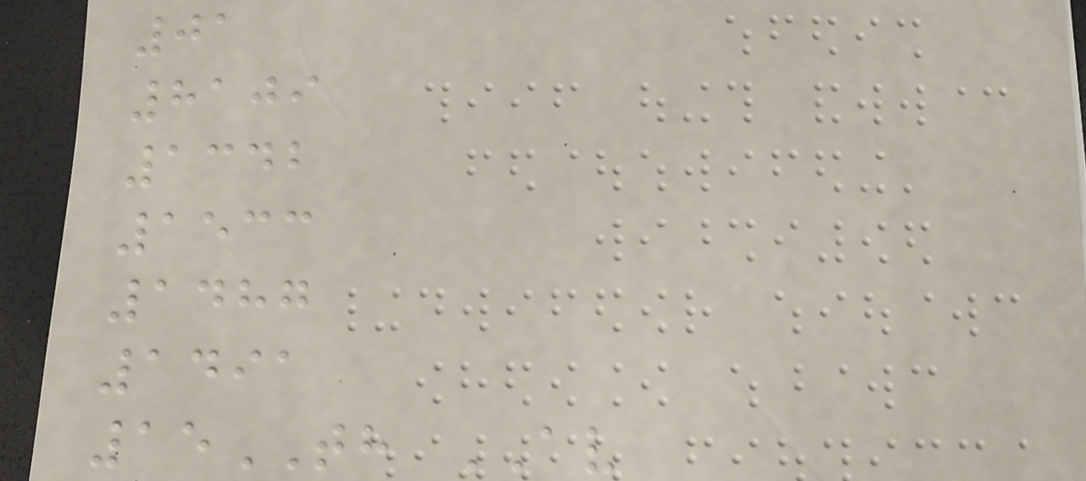01
8109
1342
1533
1487
1491
15TH AV
